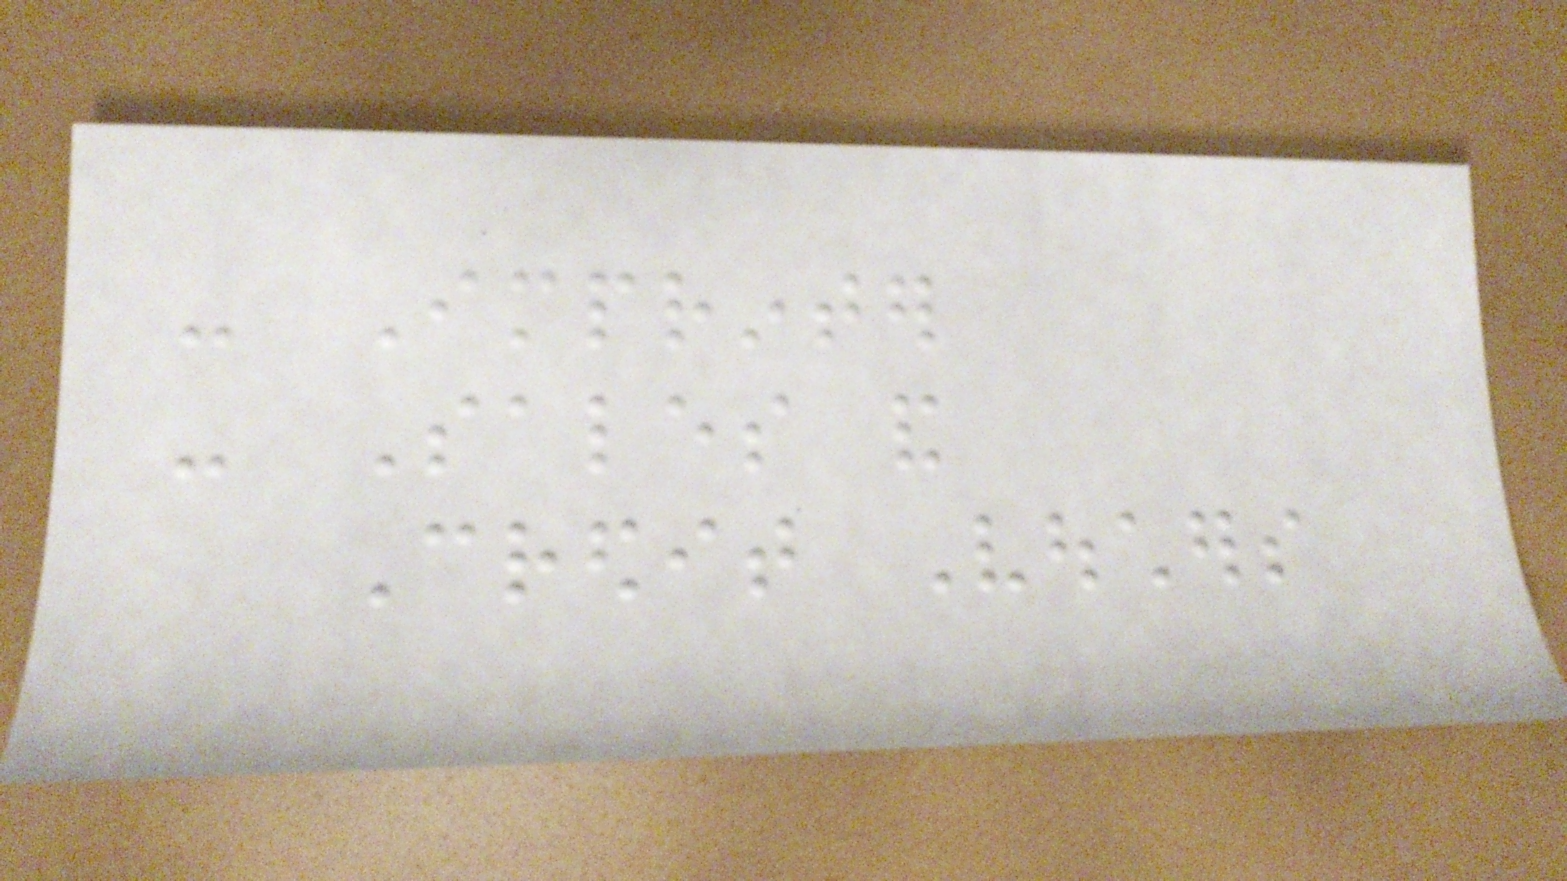- Imprinter
- Sales and
Credit Vouchers
